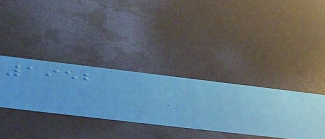1952
